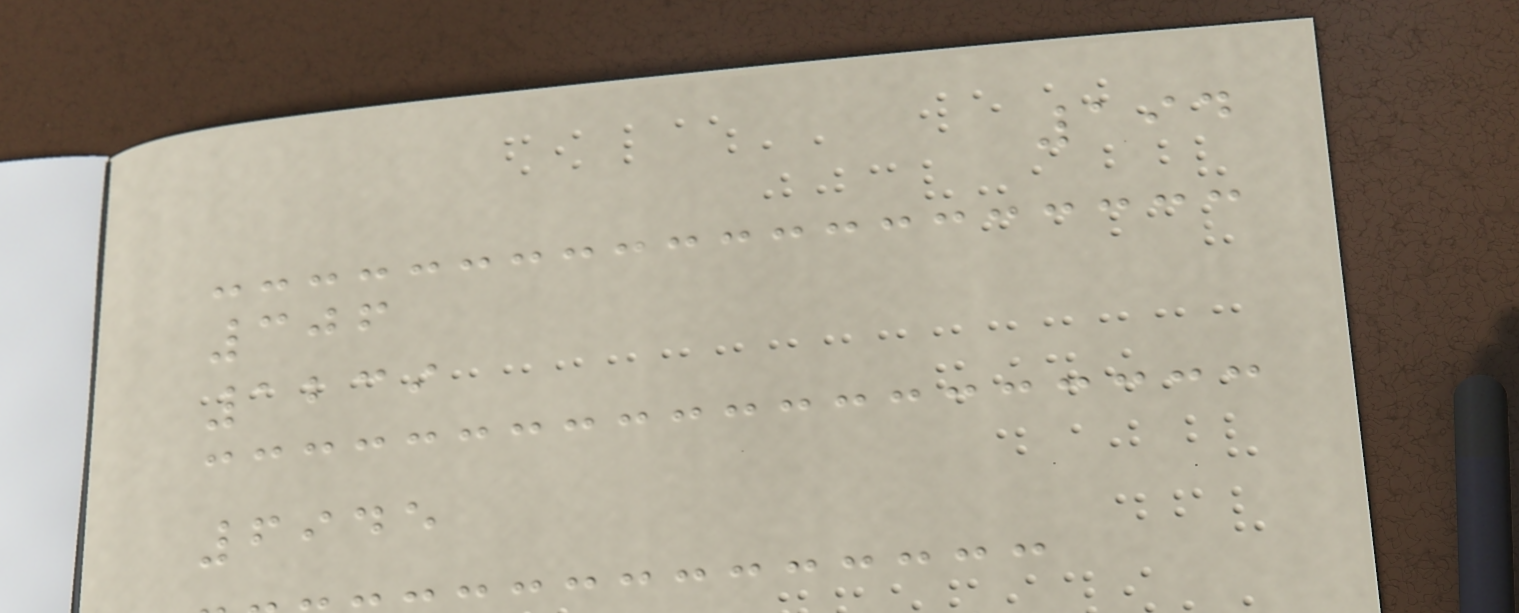194
306
1239
6945
